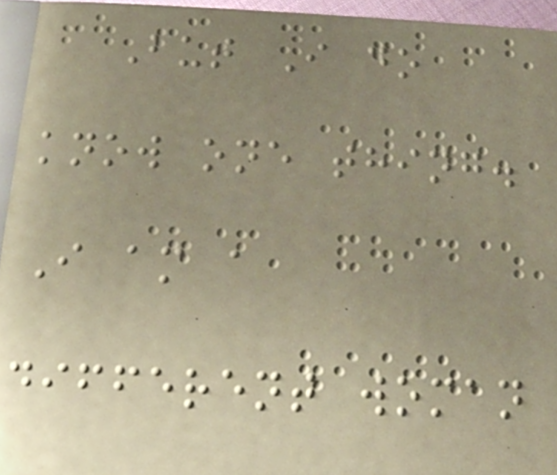But I do
know one thing.
I am a
different woman
